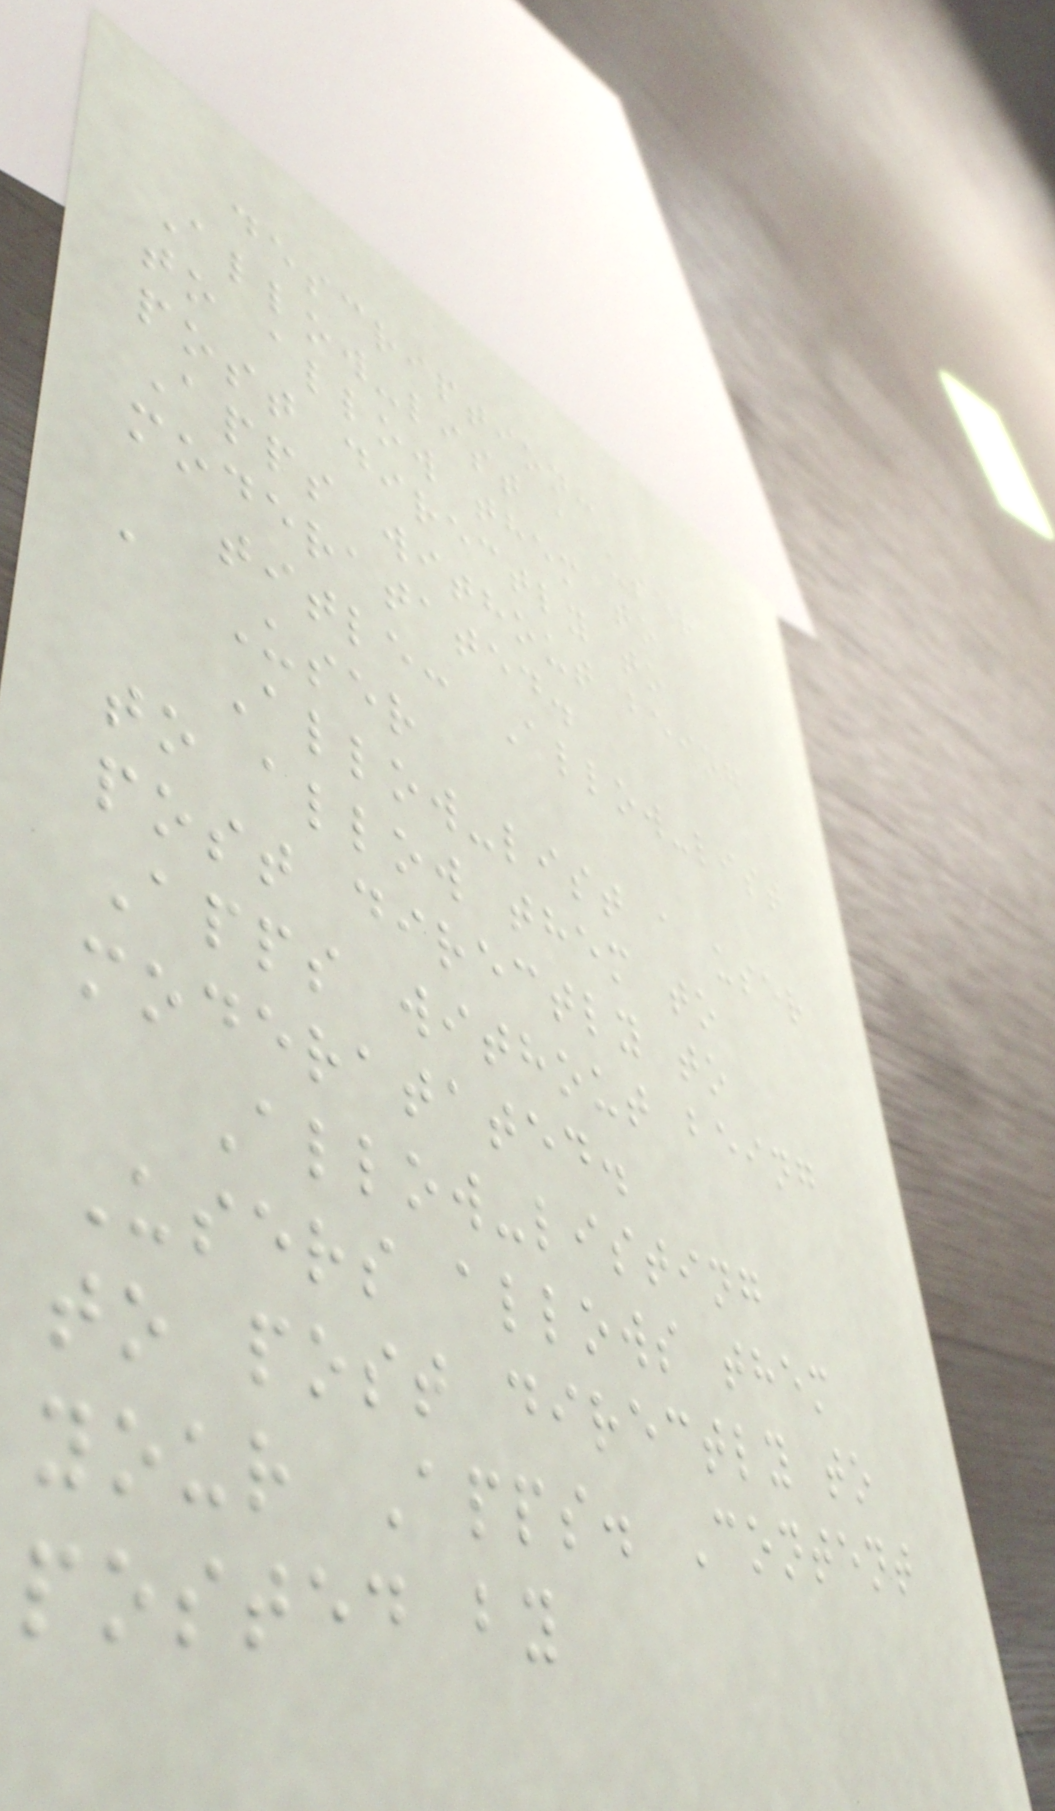description:
Allow-list a user
to allow them to
post directly to
Apps without being
moderatated.
title: Allow-list
a User
Allow-list a user
to allow them to
post directly to
Apps without being
moderatated.
Allow-listing
Users allows them
to post directly to
your Apps. Content
posted by
